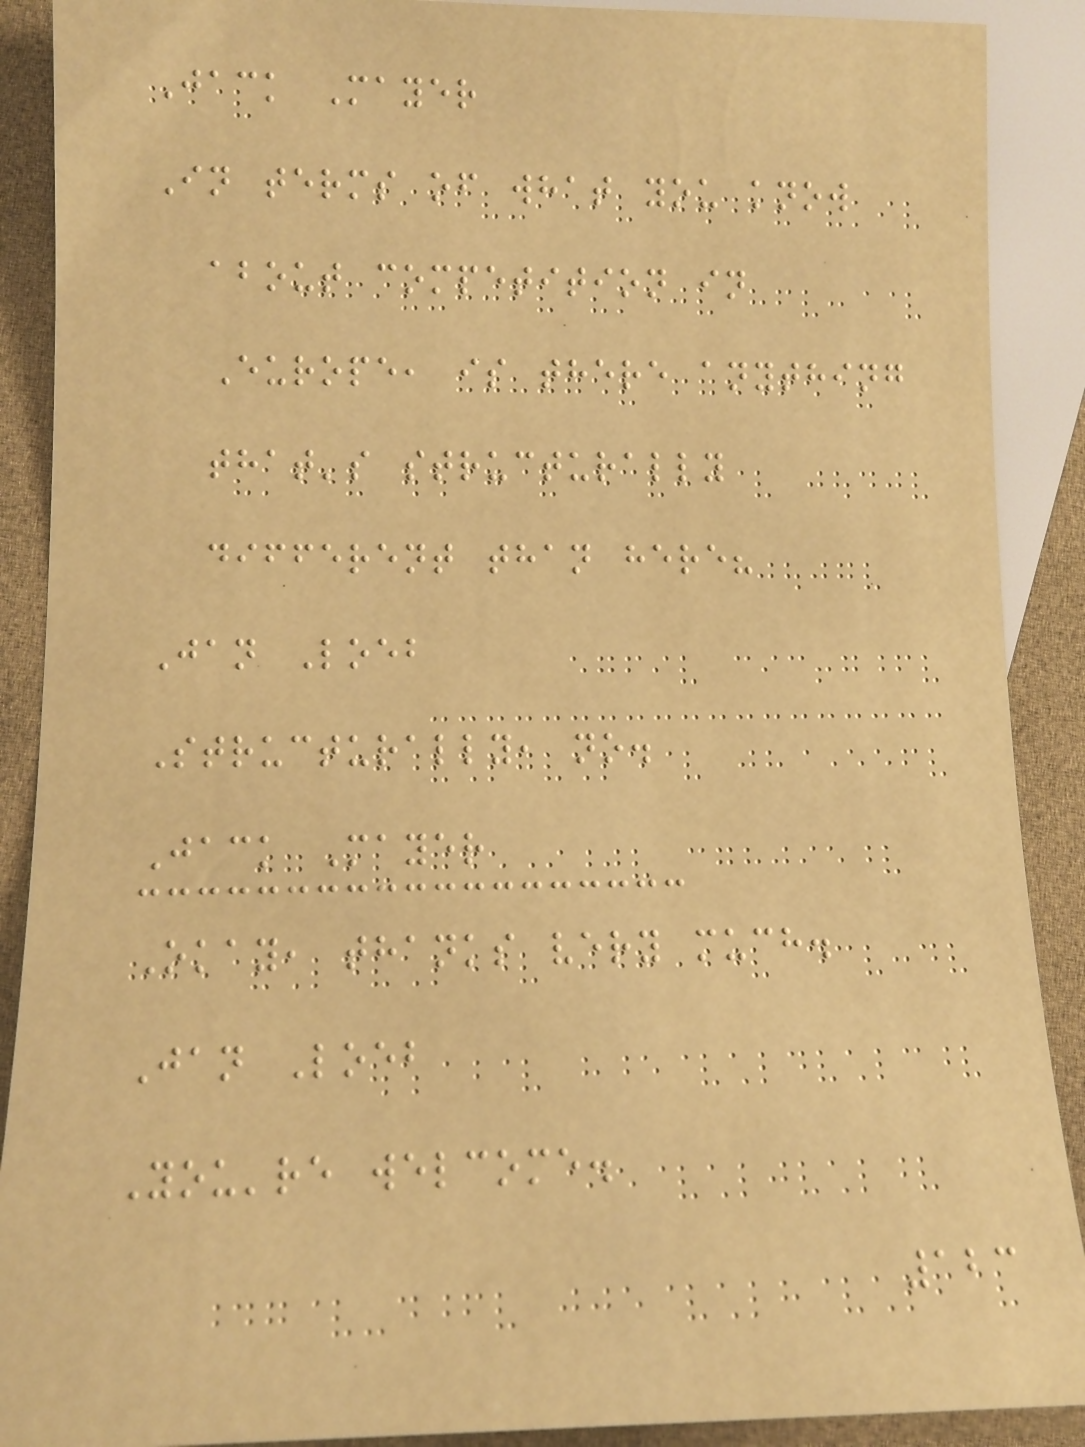Jack Mayer
In terms of what you know
about competition in
Europe, is there anything
that's structurally
different than here?
Jan Loeb
Structurally, no.
Jack Mayer
Okay, thanks very much.
Jan Loeb
You're welcome.
123
